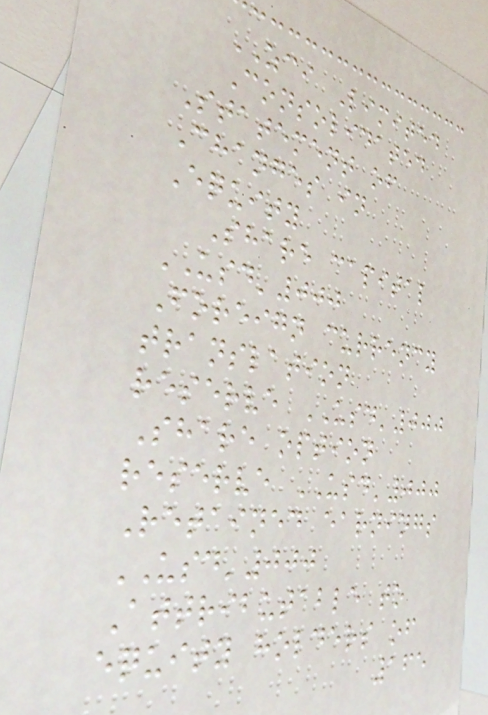ZCI Limited
Consolidated
Statement of
Changes in
Equity
Share capital
USD'000
Foreign currency
translation
reserve USD'000
Share option
reserve USD'000
Retained earnings
USD'000
Attributable to
equity holders of
165
